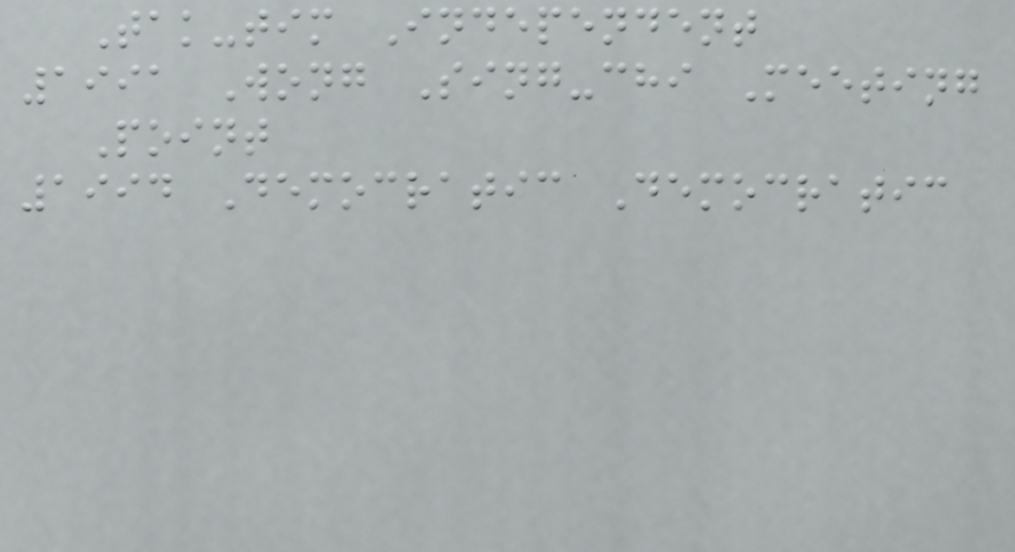Tak-tim Independent
1991 Wong Sing-chi Meeting
Point
1994 Democratic Democratic
